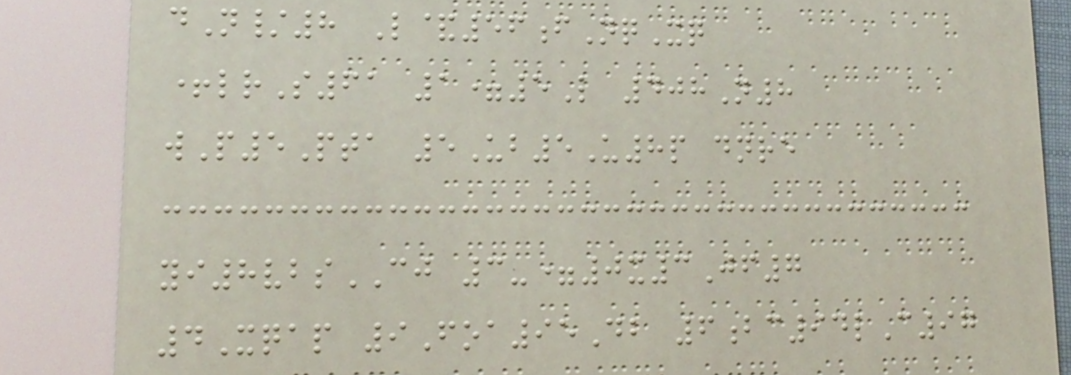dN/8 L&56fNqXq
+lrS61 1=5L 408N8
wP5Pta 5Ub5U8p dnre
yi8vbsCJ 3-=0x3Jf7
4Xqap 9Foa95Db 6bc94lC97
